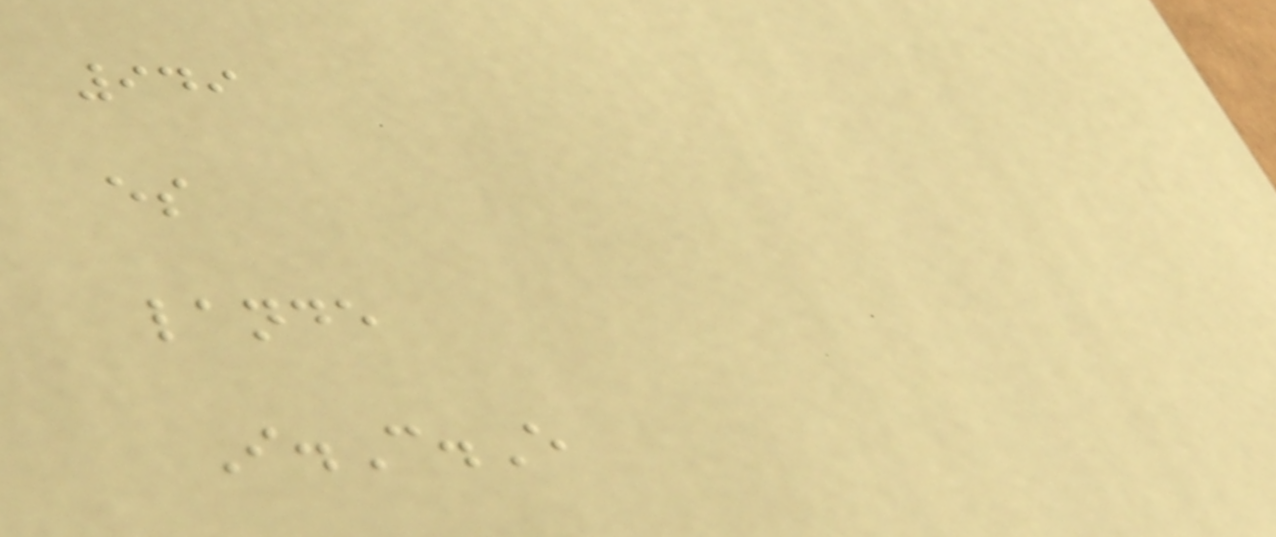949
es
lande
I.C.E
